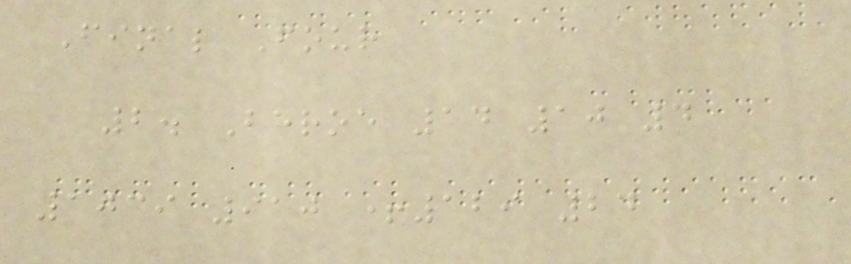Final Four
2. Beroe 14 10 4
1039 910 +129 24
